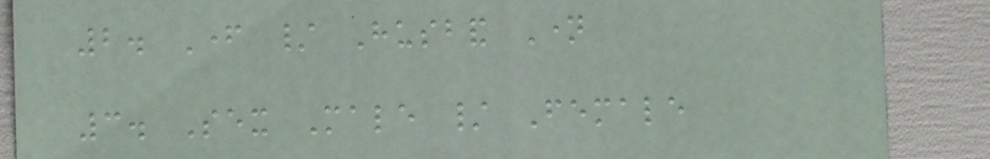2. Father / Husband Name
3. Sex Male / Female
